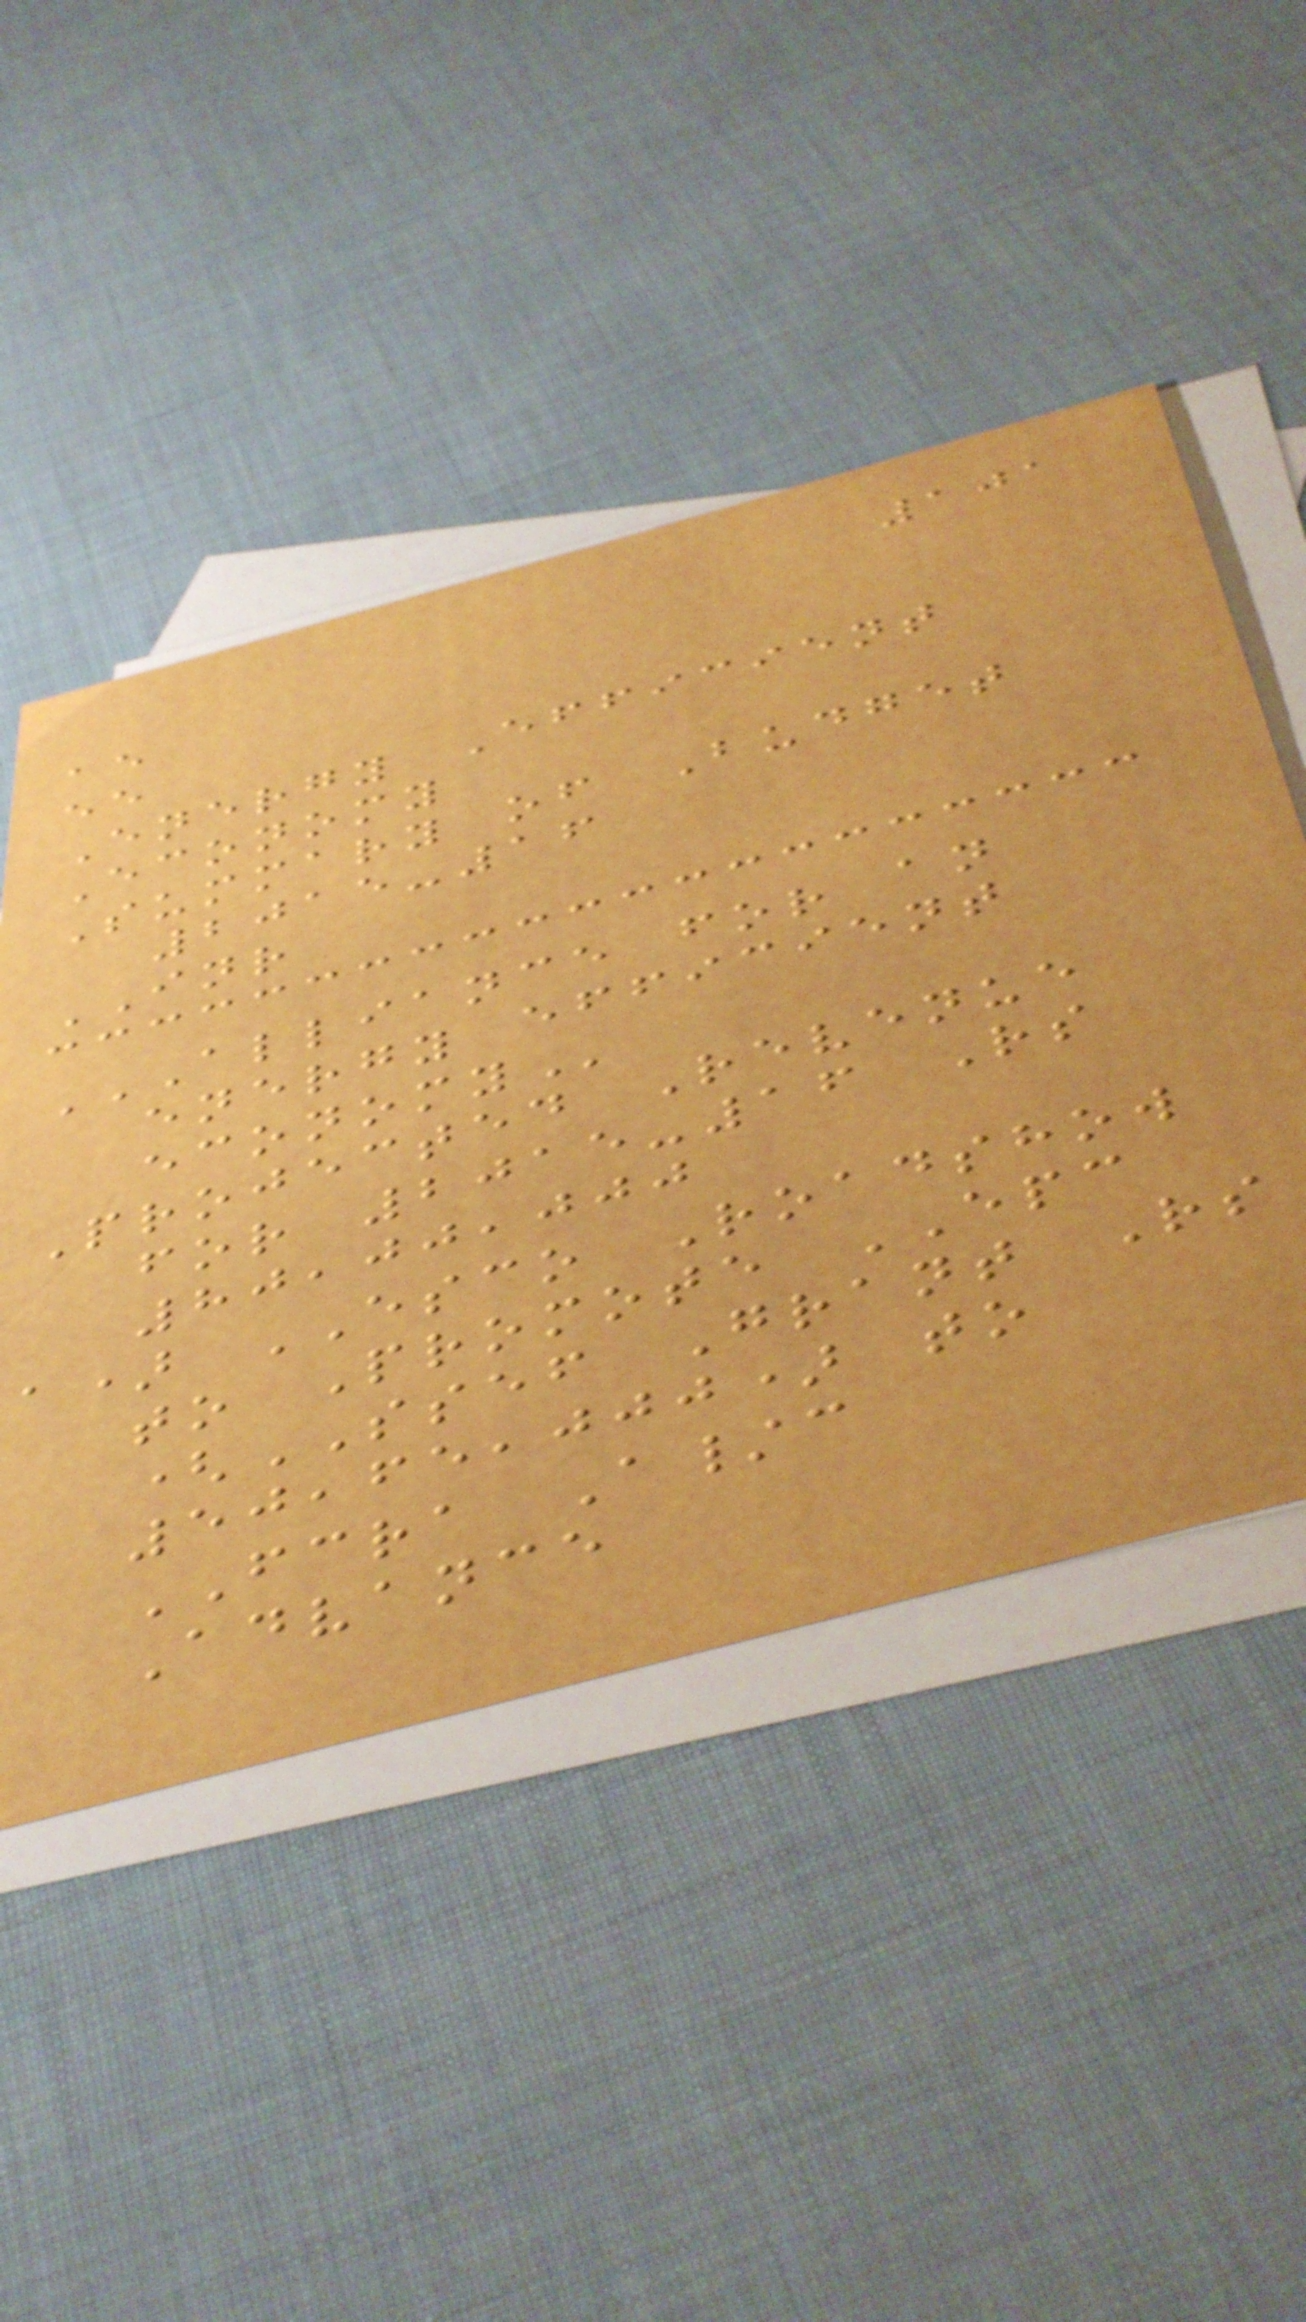101
ae
ee
Energy Efficient
Economy
Summary of Budget
2015-16
INR
ALLIANCE FOR AN
ENERGY EFFICIENT
ECONOMY
Projected Revenue
for 2015-16 Rs
80,00,000
a) ESCO Roadshow
to Promote EPC
(SSEF Grant Rs
50,65,000) to
FCRA A/c
Advance
